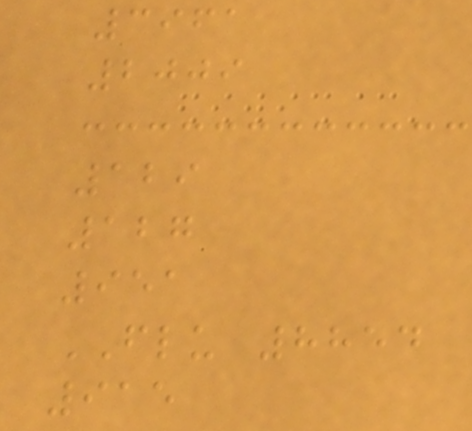3961
2009
129
127
951
FLU 8854
915
